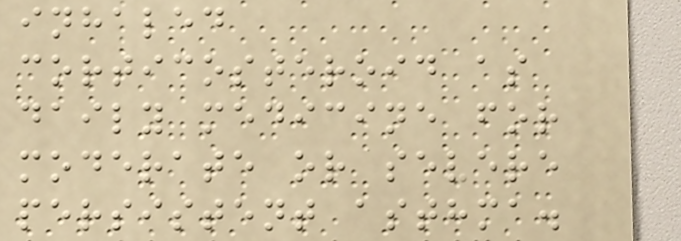inhaled
corticosteroid as
daily medicine for
moderate or severe
persistent asthma.
